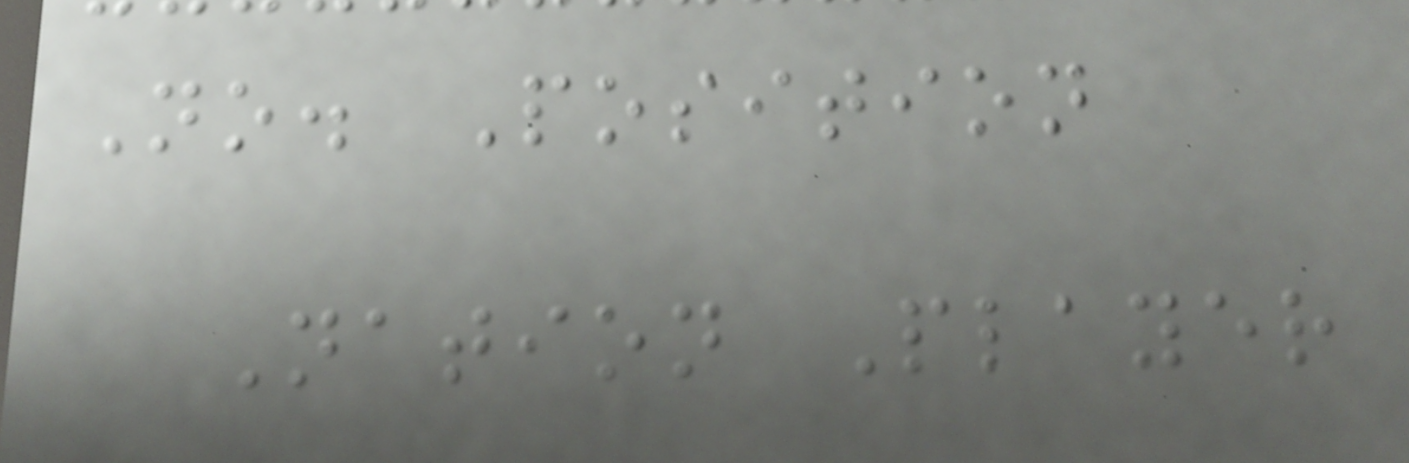No. Position
Nation Player
